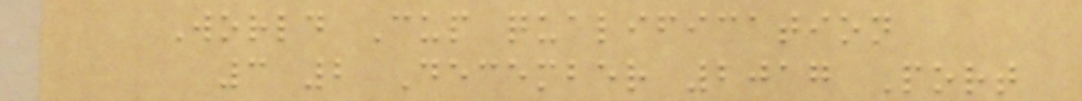World Cup qualification
3 2 December 2017 Port
